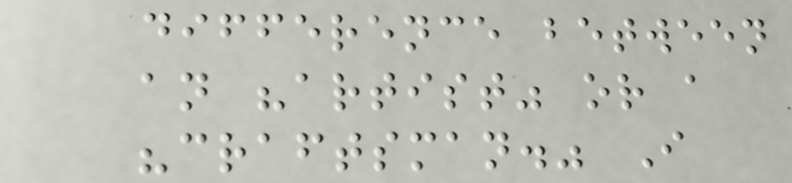difference between
an "artist" or a
"craftsman." I
